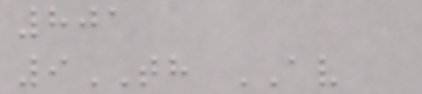801
9TH AV
